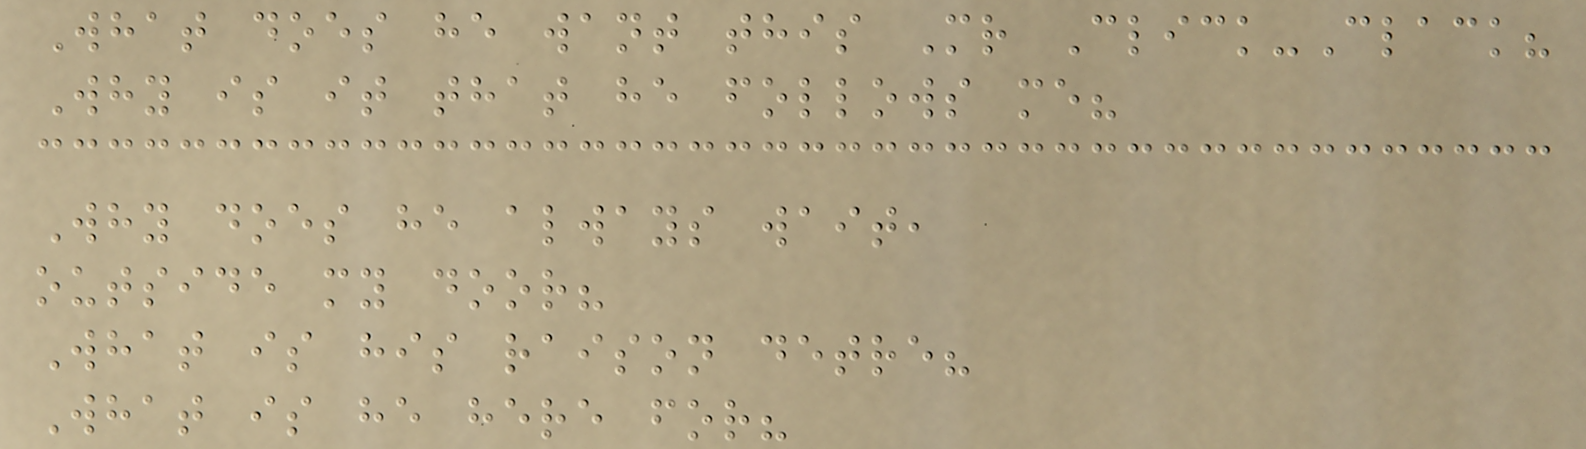What does he want this Mr Click-Clack?
Why is it that he follows me?
Why does he always wait,
outside my door?
What is his raison detre?
What is he here for?
